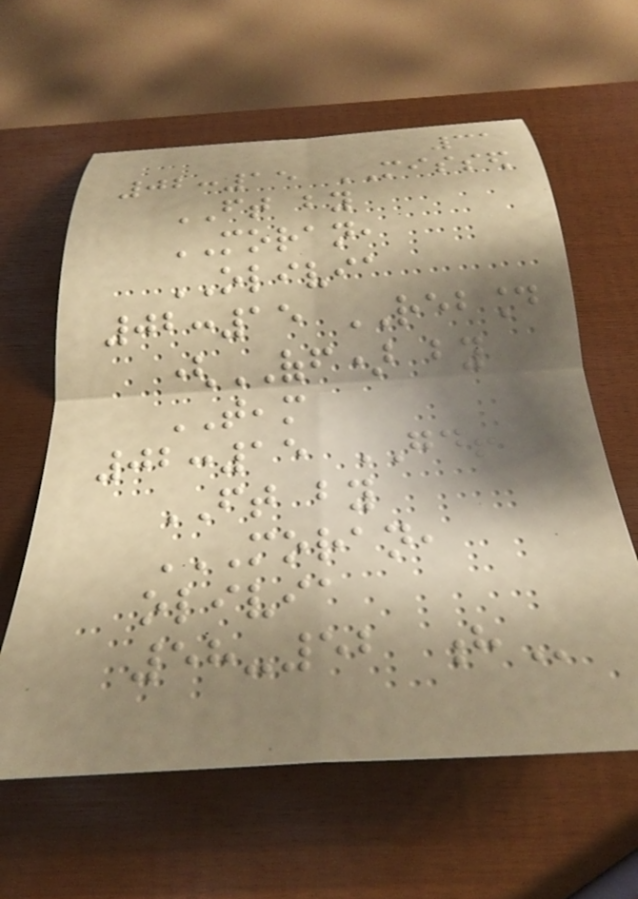31
02:15 MISSED
FT by
MORAN,
OLIVIA
02:15 REBOUND
(OFF) by
TEAM
02:15 GOOD!
FT by
MORAN,
OLIVIA
58-52 H
